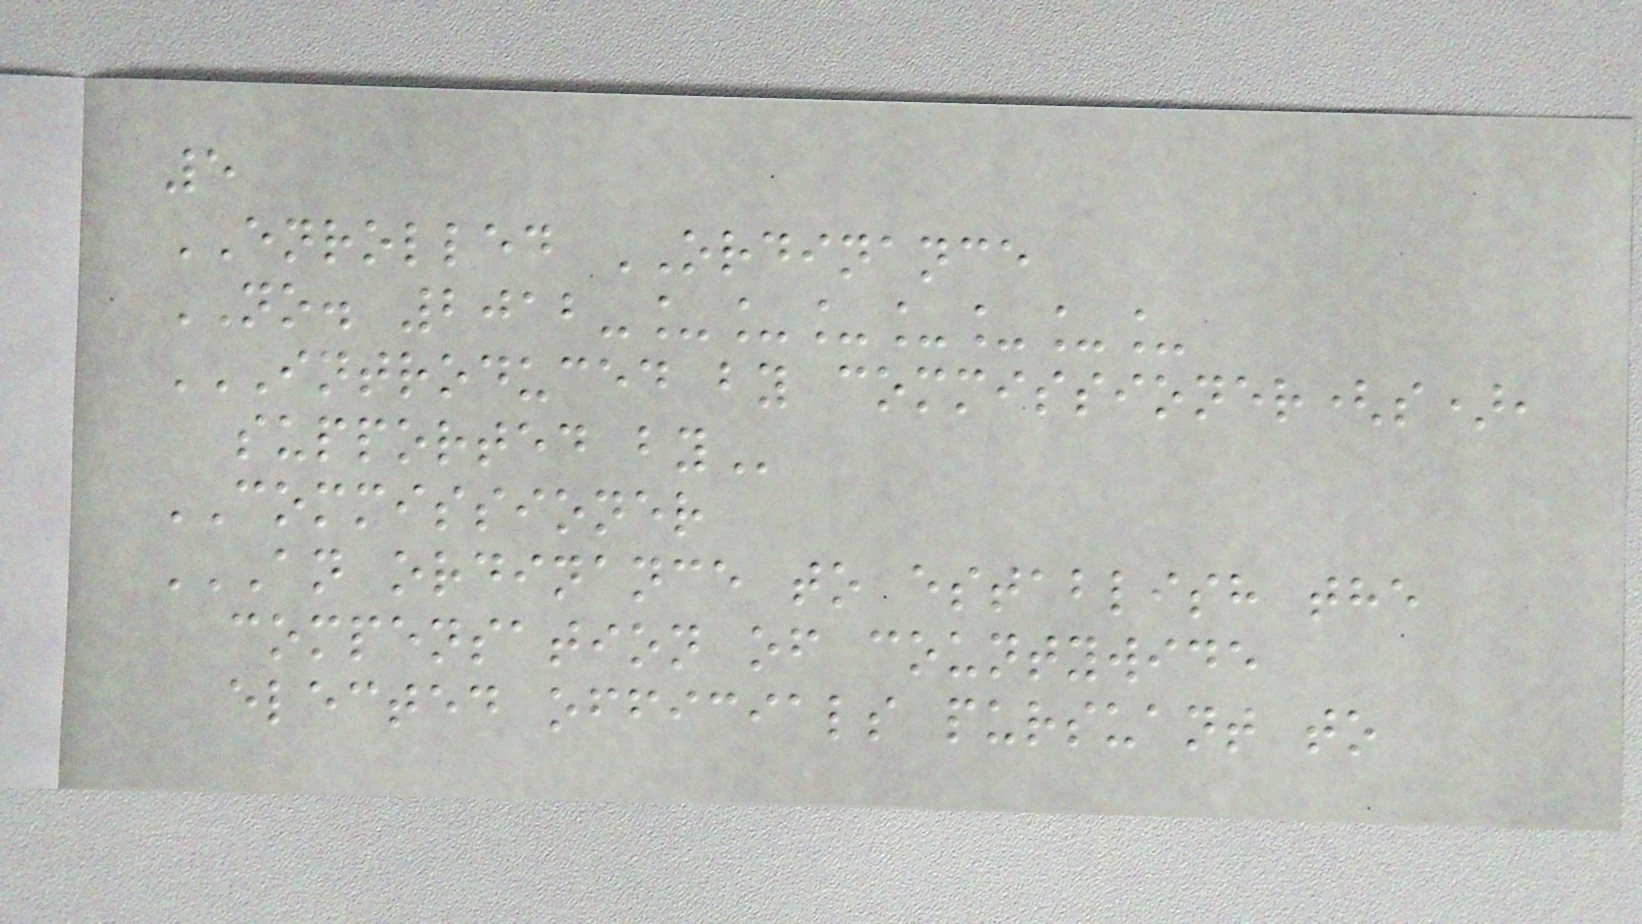5
ENROLLED ORDINANCE
NO. 2012-_______
INTRODUCED BY COMMISSIONER(S),
SUPPORTED BY
COMMISSIONER
AN ORDINANCE TO ESTABLISH THE
COMPENSATION OF COUNTYWIDE
ELECTED OFFICIALS PURSUANT TO
